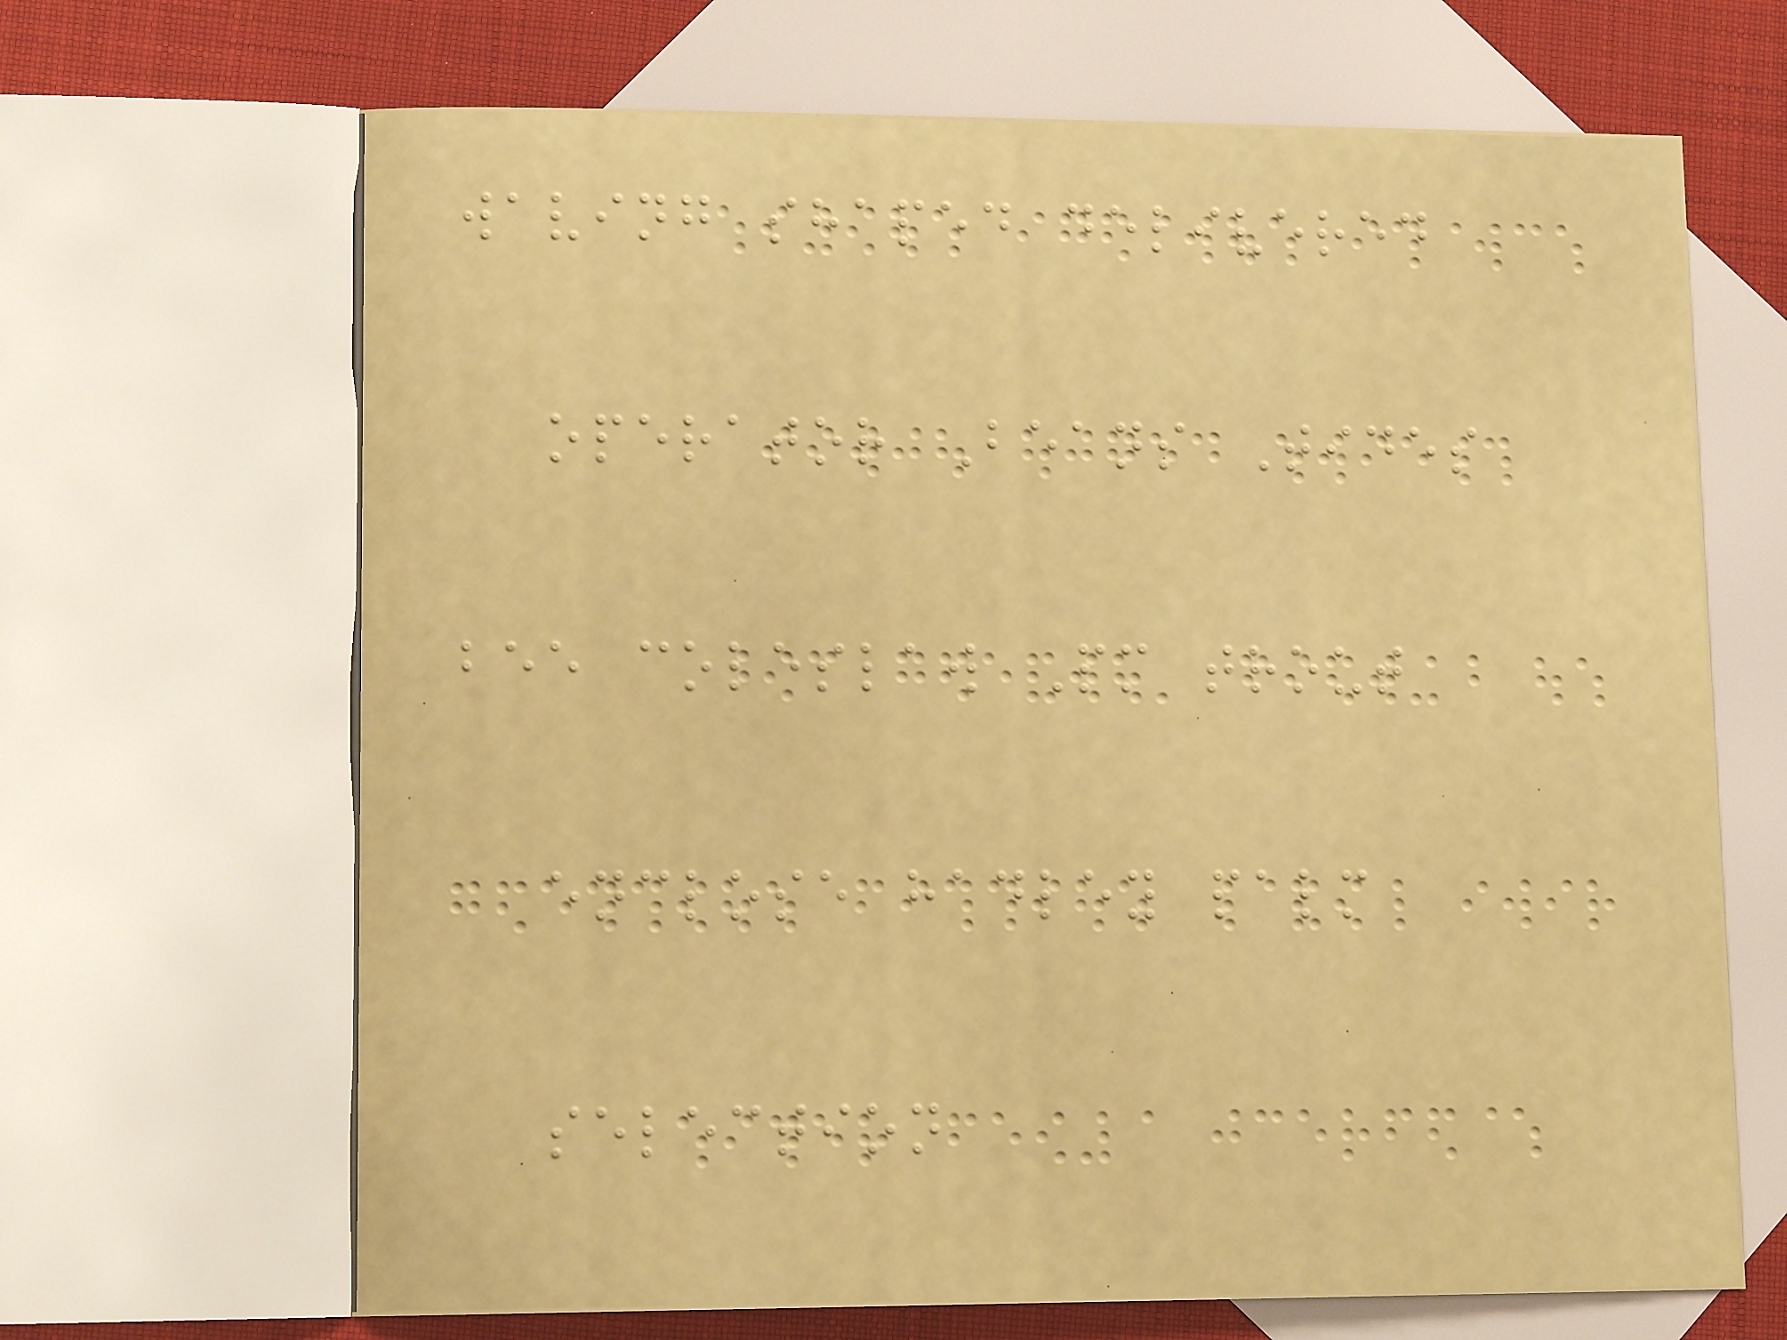waving shaped delivered
operator Beans Tides
bee coleslaw Pm trout
enclose hadley palm
selection
